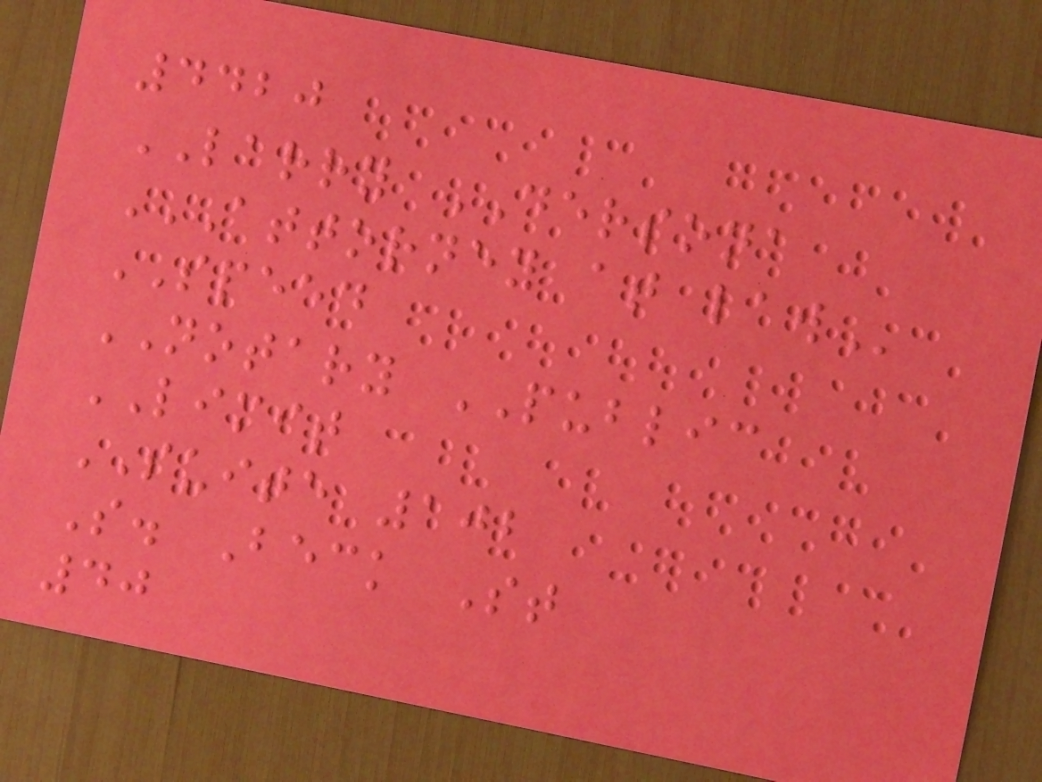4420
LARRY DERSONA
ATTORNEY AT LAW
SPEED
NOTARY PUBLIC
LIMIT
SUITE 102
S. Beck St
40
